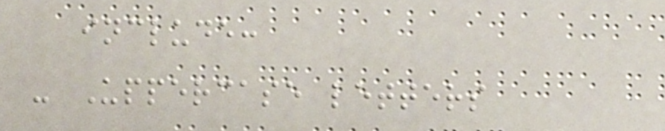include:
- Uppercase letters
